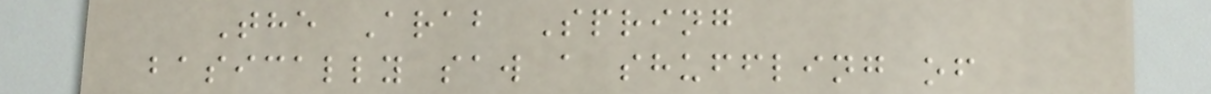The Arab Spring
basically saw a shuffling of
